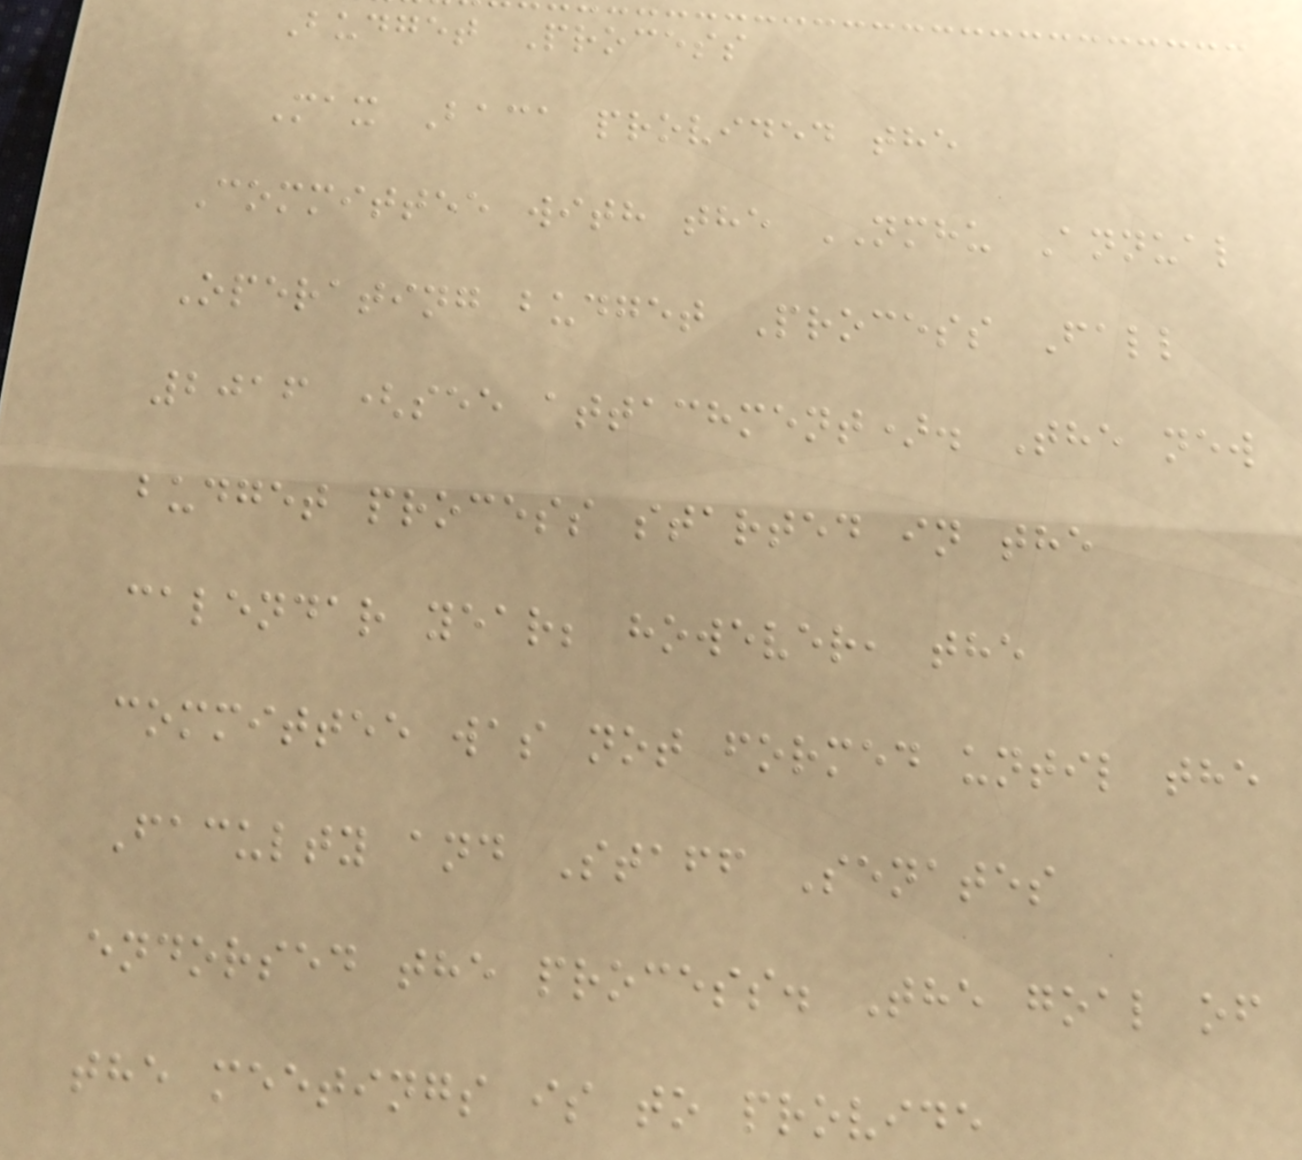Budget Process
Max Baca provided the
Committee with the NMHU Annual
Operating budget Process Fall
2016 (see attachment). The new
budget process started in the
calendar year; however, the
committee was not formed until the
Faculty and Staff Senates
endorsed the process. The goal of
the meetings is to provide
